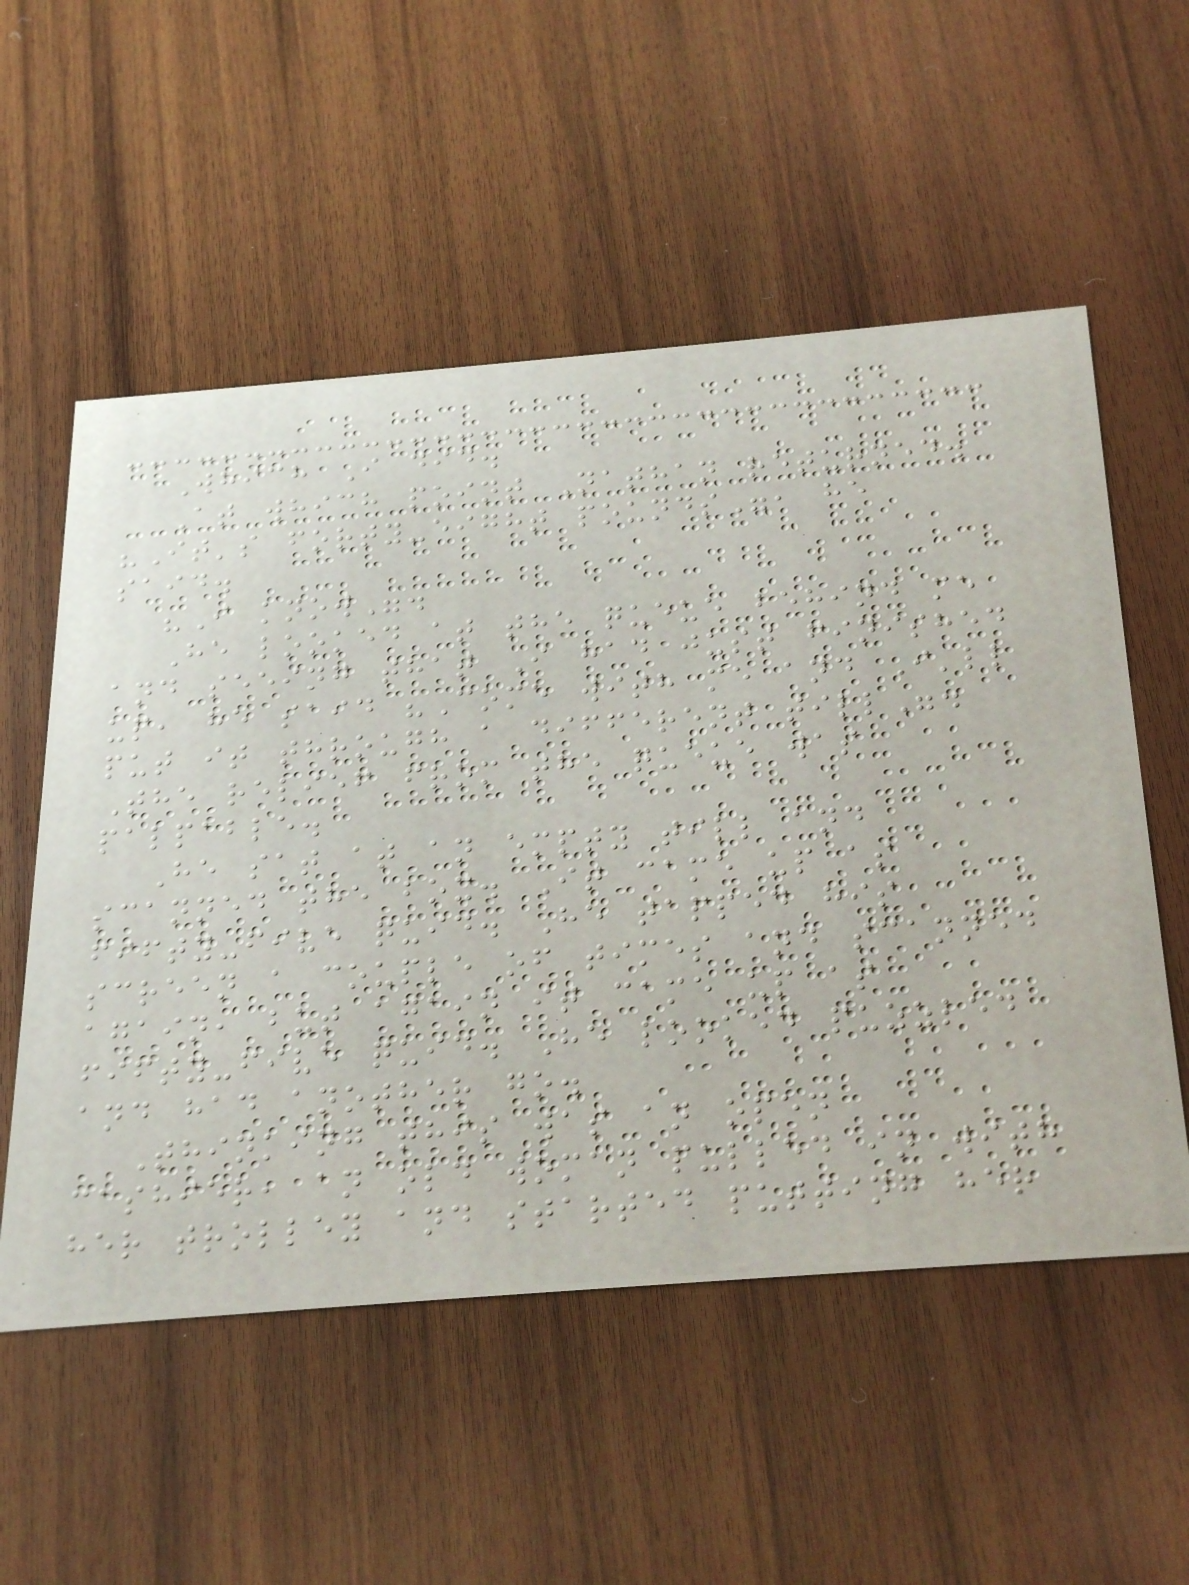Which I did.
At which point Nathan returned.
"It's forty-eight pounds", he
said.
"I know".
He looked at the queue behind me
and seeing that I had just finished
up, he said "Come with me and I'll
put it through a different till".
The relief from the queue was
palpable.
He sat at an empty till and
scanned the box. It came up as
fifty-five quid. He tapped his
screen a couple of times and scanned
again, but again it came up as
fifty-five quid. He looked puzzled
and had another go.
Thinking this was an open
cashier, an old woman pulled in with
her trolley and started putting her
